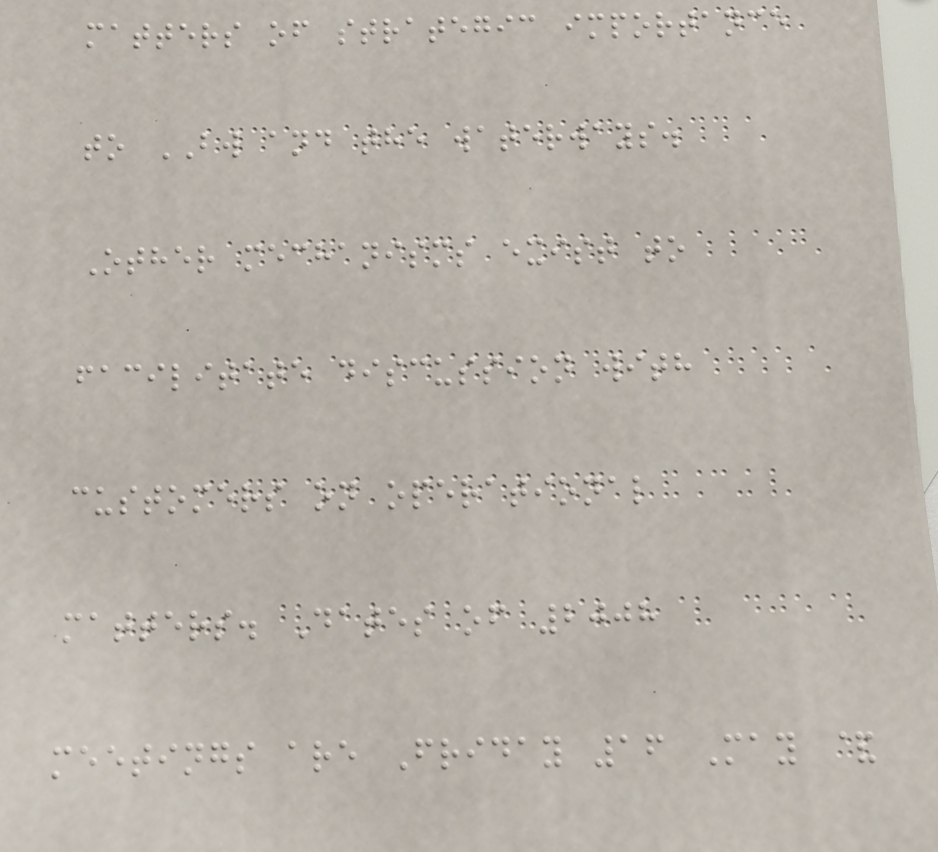matters of strategic importance
to BW and the waterways.
Other mechanisms exist to
facilitate discussion with
customers on operational
matters. Dates of 2008
meetings are Friday 16 May &
